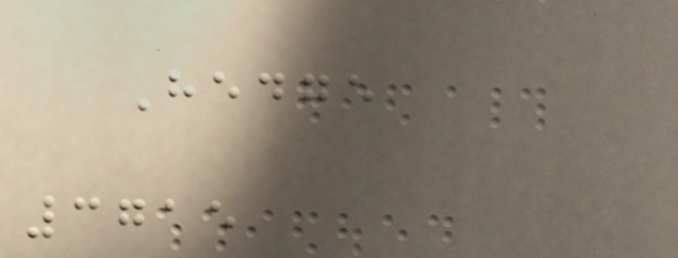Hedge
3715
